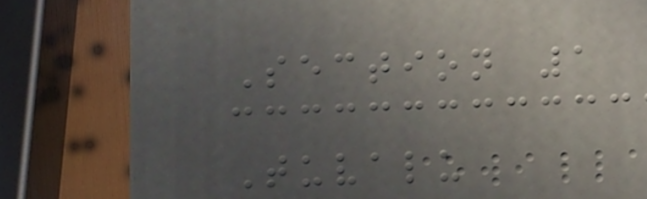Section 1
Tuvalu
